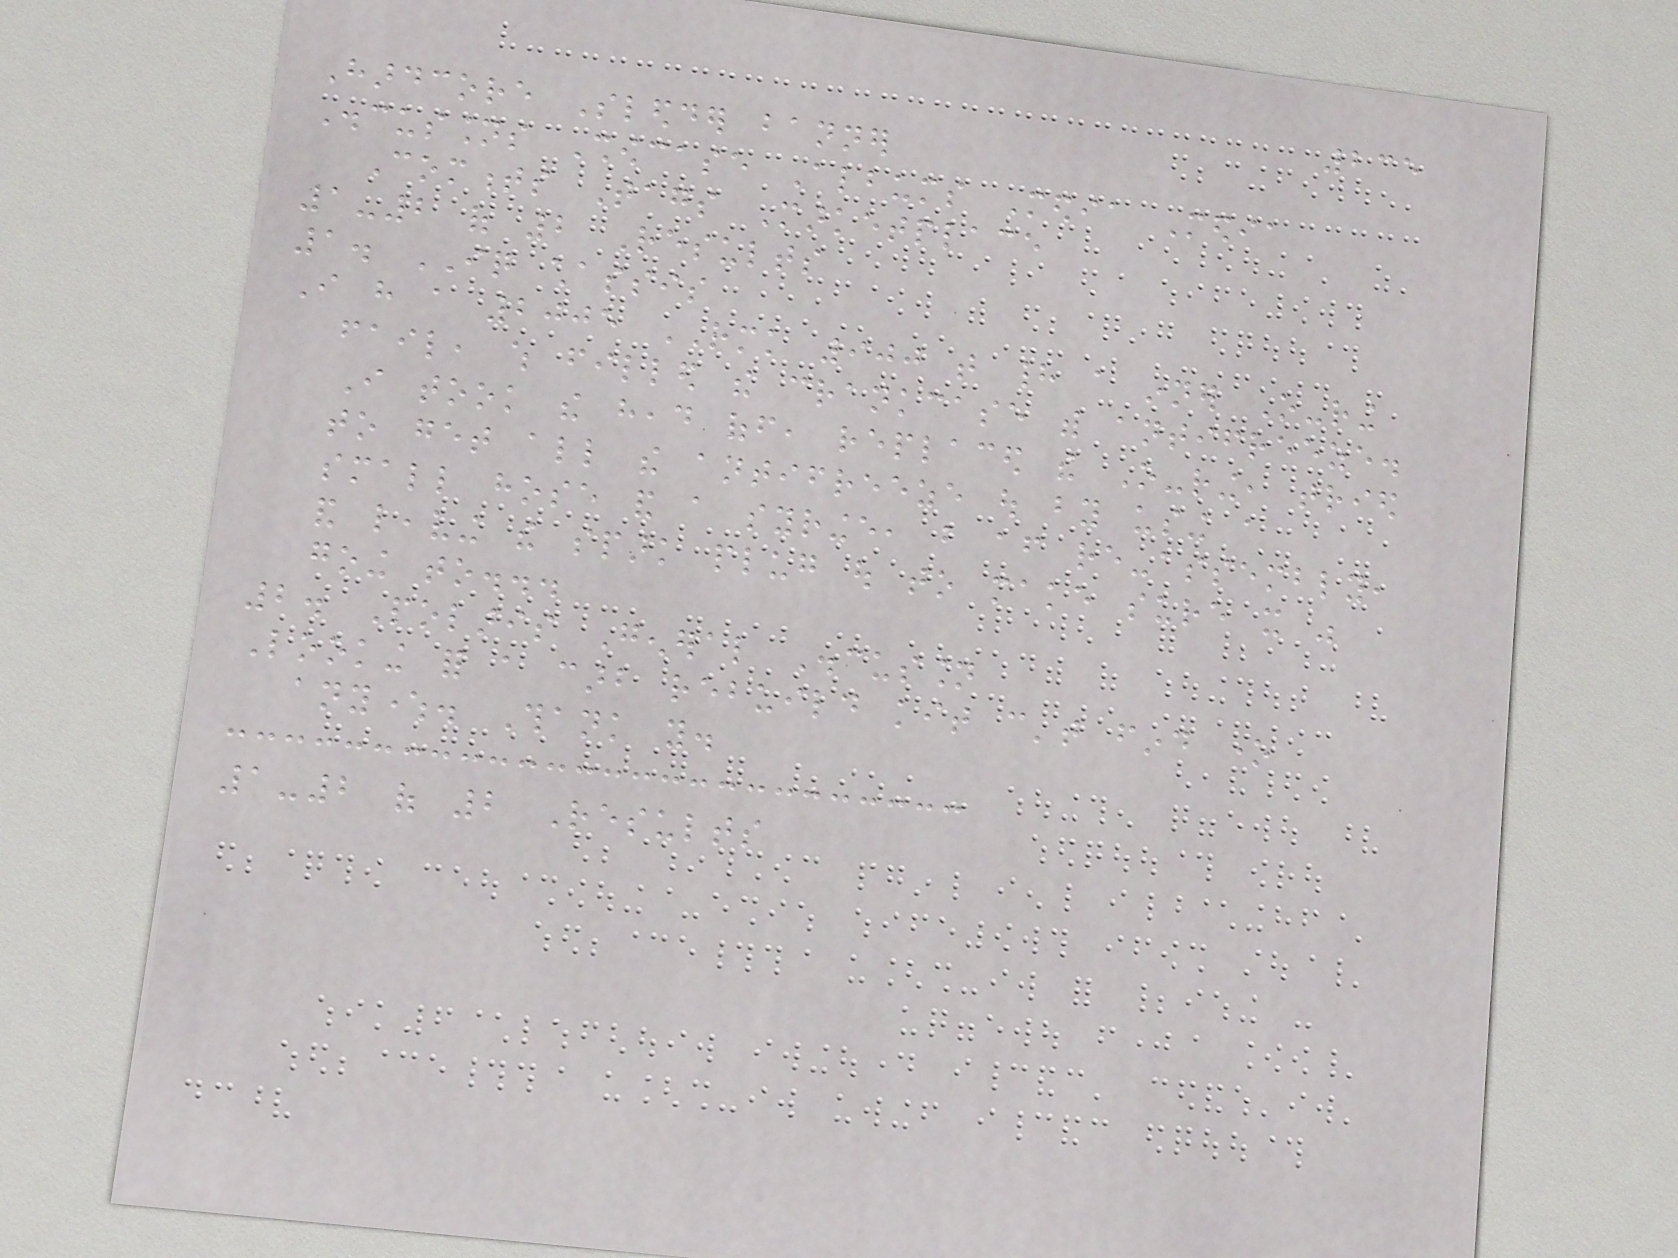235
Hardcore Sledder banner
Discussions Showcase Albums Media Media
Comments Tags Marketplace
1-2 of 2 Results
1. IQ chassis
I have a 2005 RMK 900 that had a inner O-ring
fail, which filled the crankcase with antifreeze.
I took the head off, replaced the O-ring, tried
to get all the antifreeze out by using a
small hose and a syringe, but after re-assembly,
and leaving the spark plug out to make sure it was
going to...
2. Polaris General Discussion
Looking for a carb rebuild kit can't find one
anywhere. Thank you.
1-2 of 2 Results
